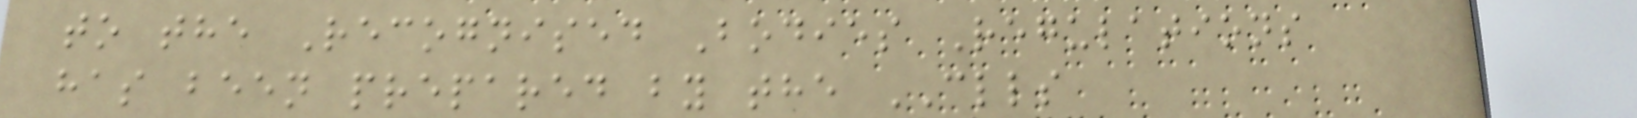to the Recognised Bodies Regulations
has been prepared by the CLLS
